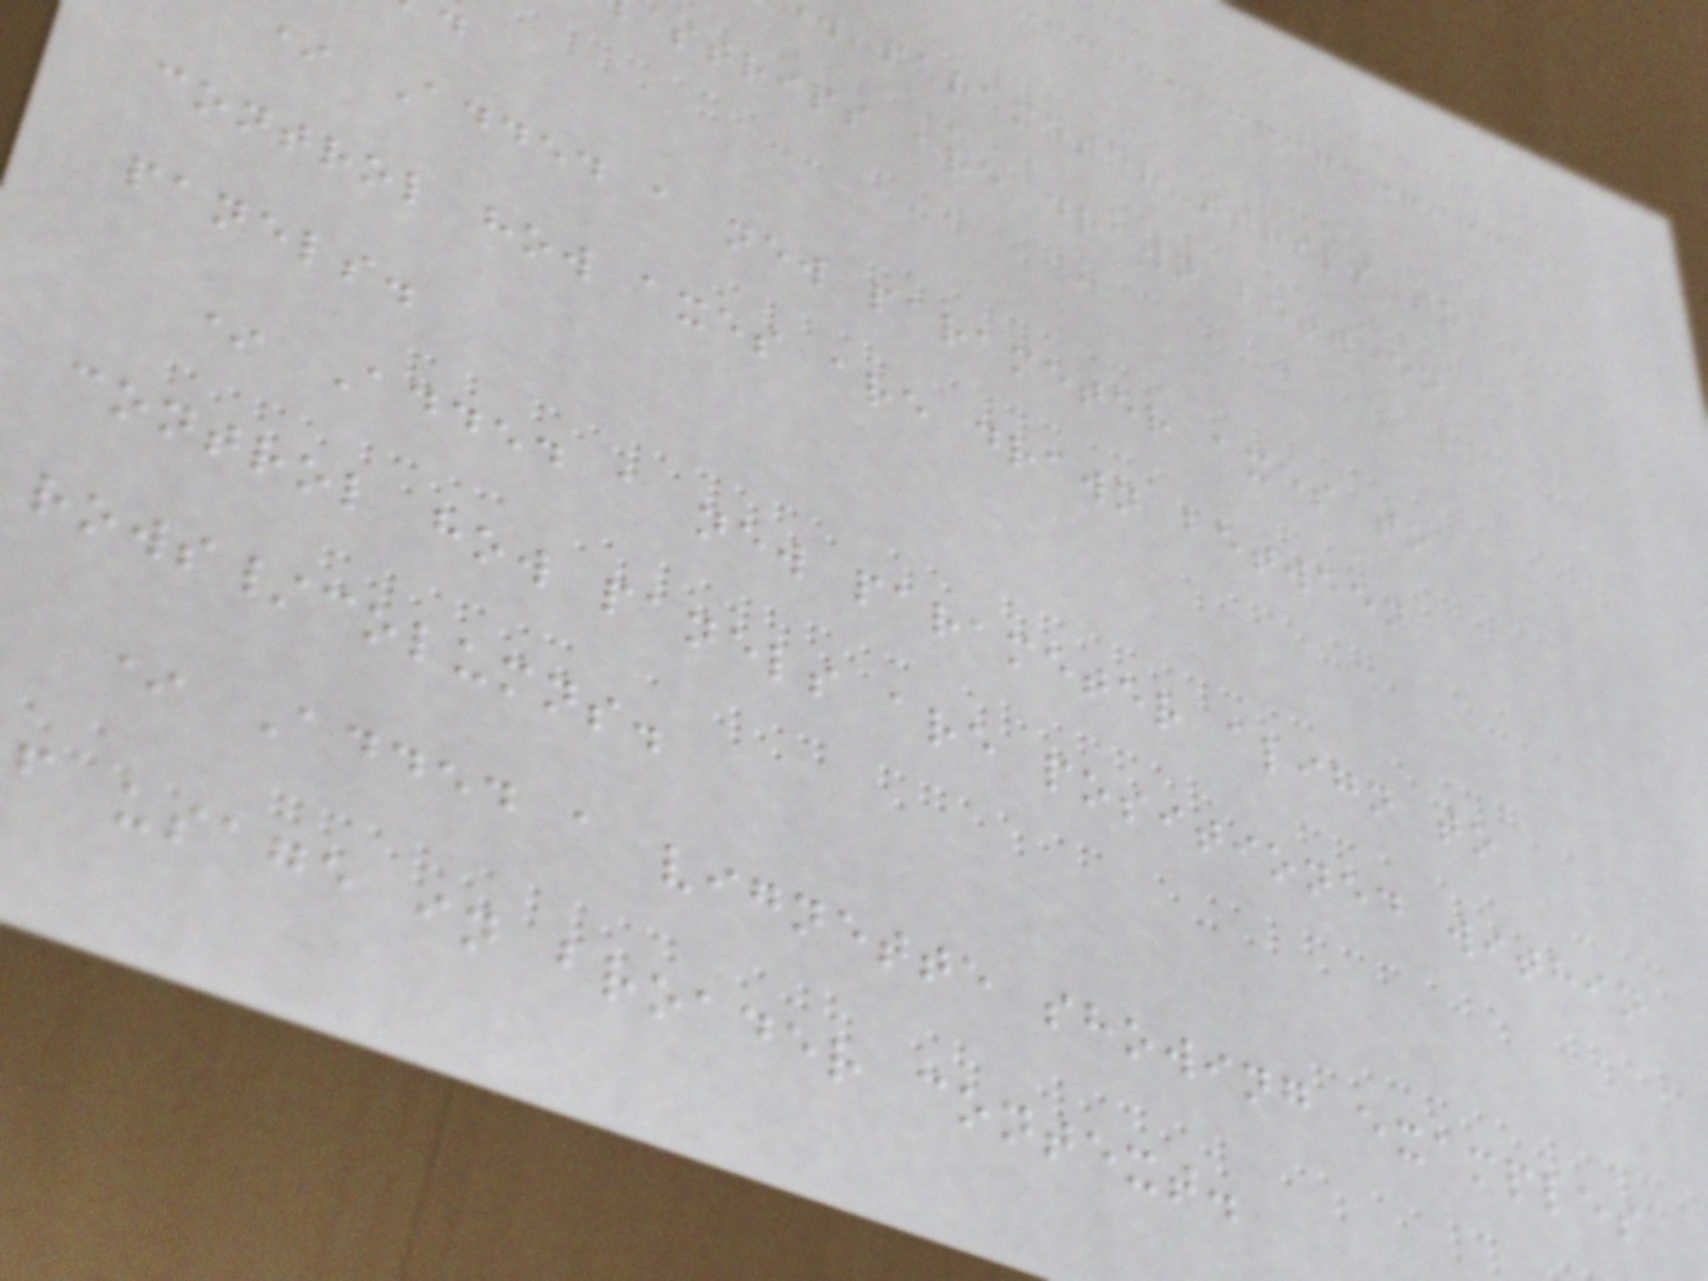w parameter strips to
strips are drawn between
* Added a new parameter axes to
control how axes are drawn between
panels.
* Added a new parameter align to
control how panels are positioned within
rows/columns.
* Added a vignette showing examples
f usage in broader context.
